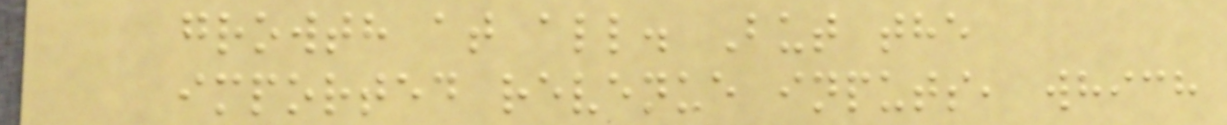growth at all. But the
imported revenue inputs, which
